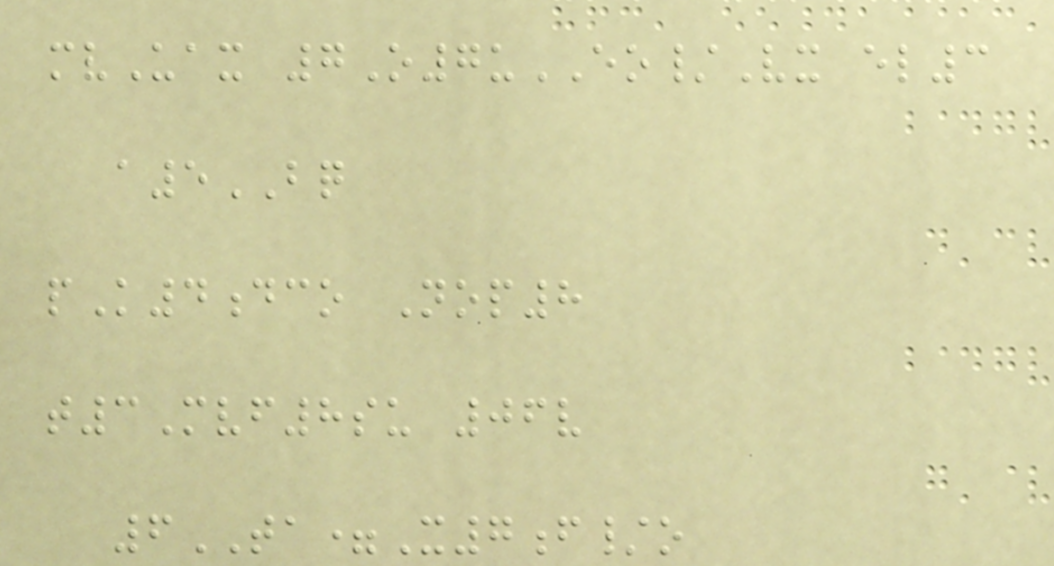mvUax 7O7uEO/Vx el3
a5BQ
pK4dco Nop8
t3Mvf8su 06v
6TA=X7f/o
